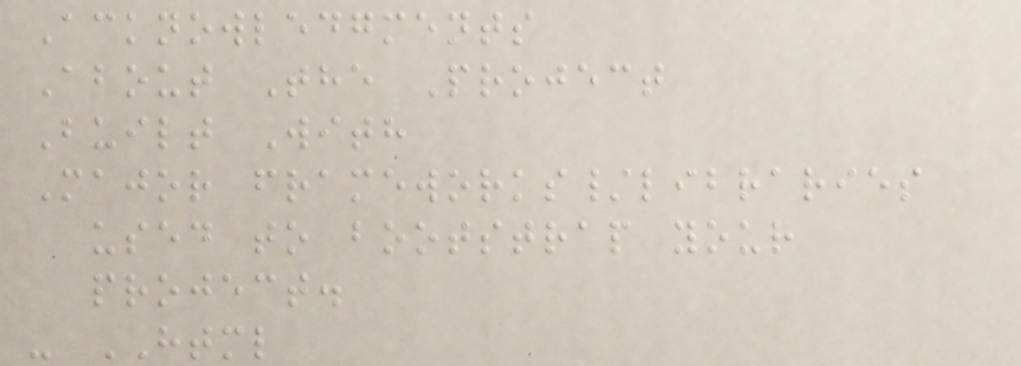Acknowledgments
About The Project
Built With
Major frameworks/libraries
used to bootstrap your
project.
- HTML
